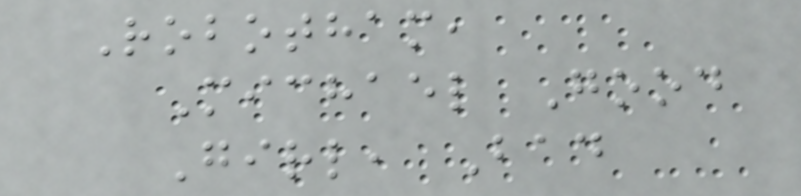Robotham,
Michael Good
Girl, Bad
